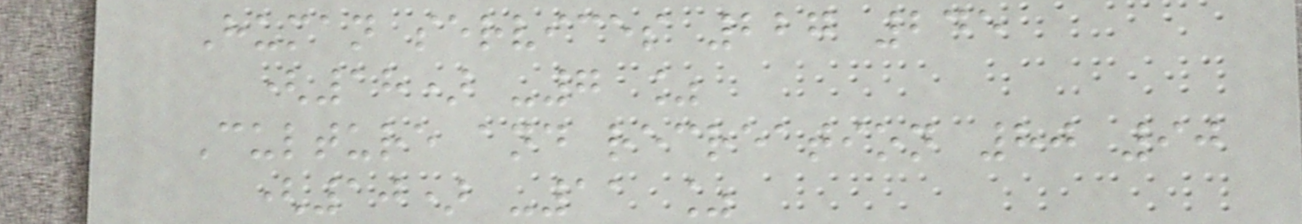Human services 227 245
(18) -7 %
Culture and recreation 80 90
(10) -11 %
